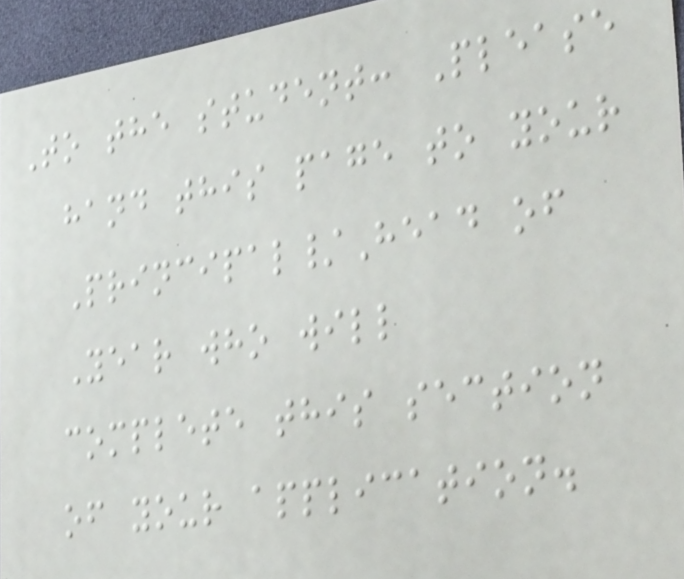To the student: Please
hand this page to your
Principal/Head of
Year who will
complete this section
of your application.
